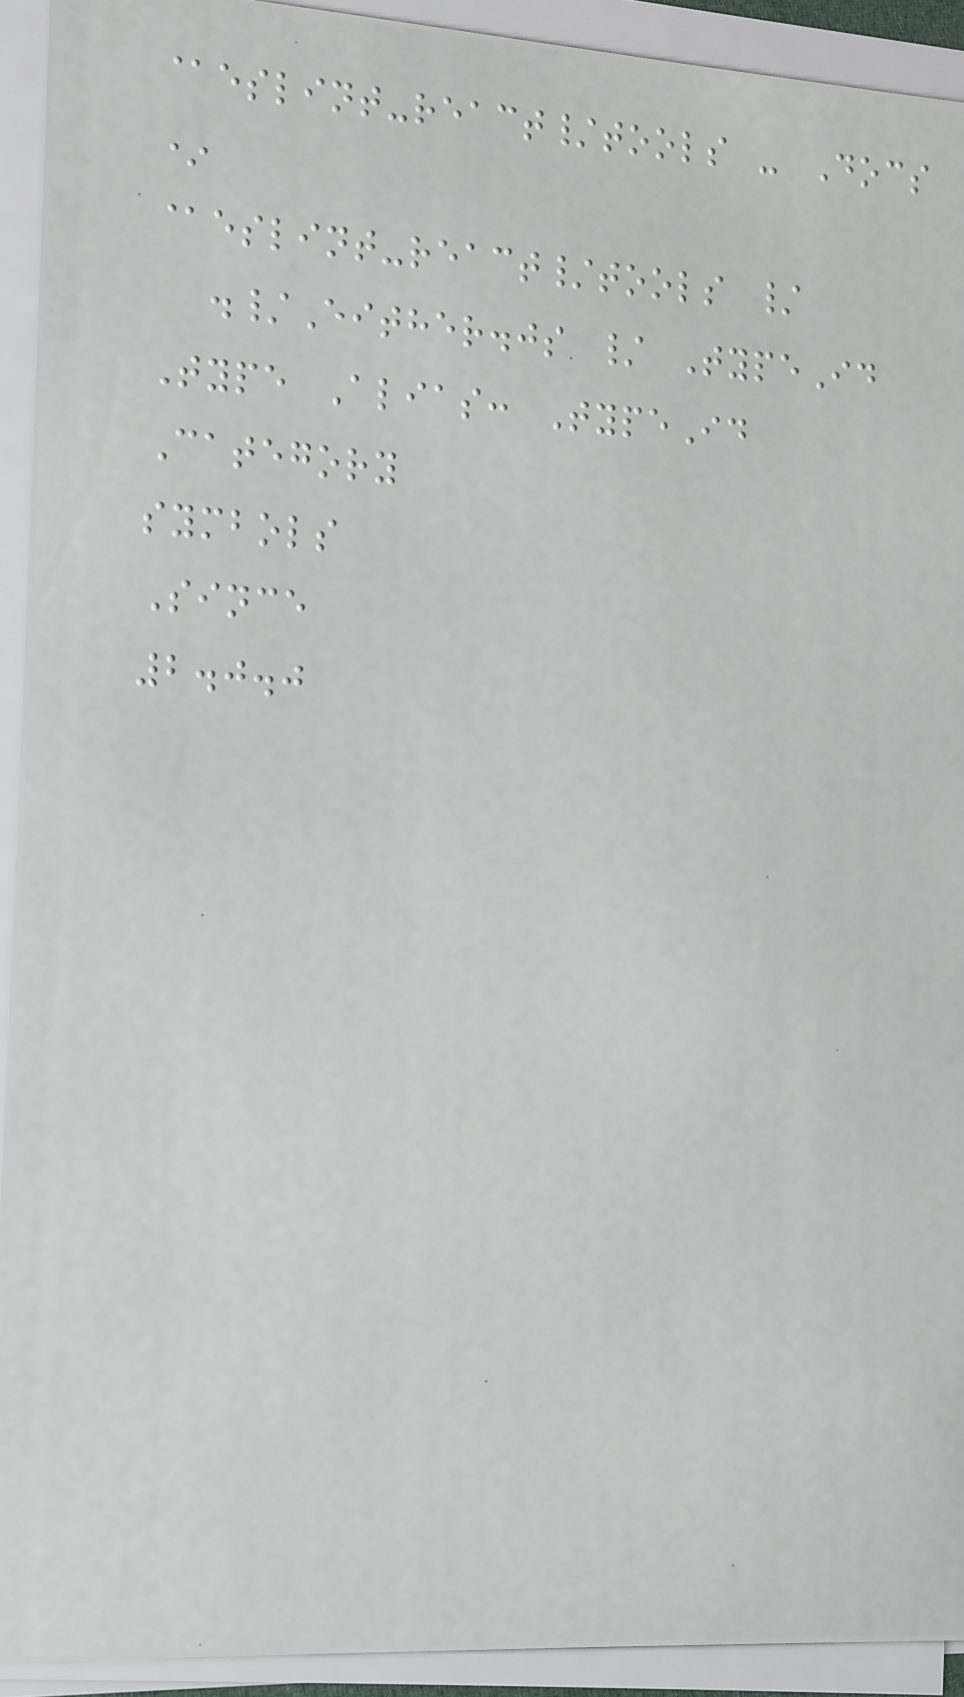@eslint-react/tools - Docs
*
@eslint-react/tools /
./Either.js / TypeId
Type Alias: TypeId
Category
symbols
Since
2.0.0
